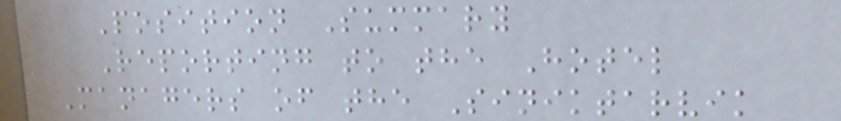Position Summary
Reporting to the Hotel
Managers of the Siniktarvik
